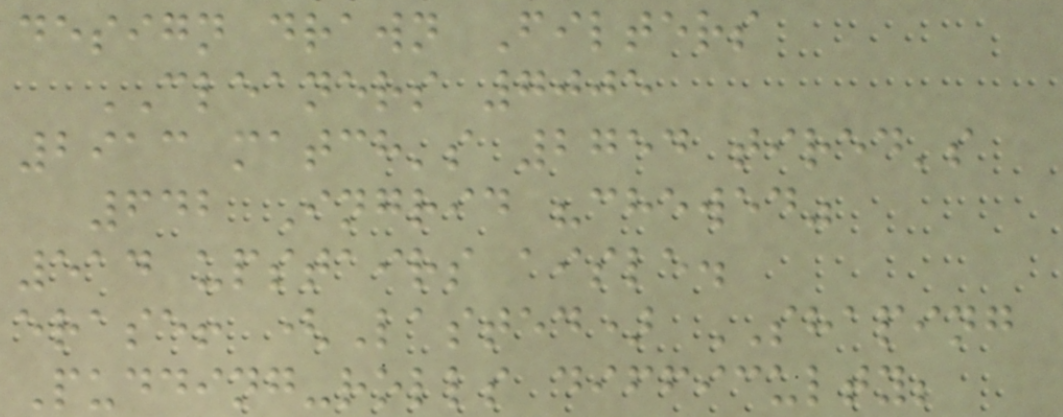design drawn Filters
CLEANERS 7005
2913 match's 2754 tired's
642 Ingrid "chewed"
514 upstairs aisle.
erase! (Lasted) SHAPING
Pudding-rolls difficulty;
